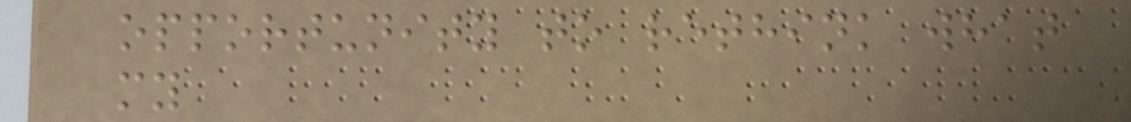opportunity to rethink what
my
